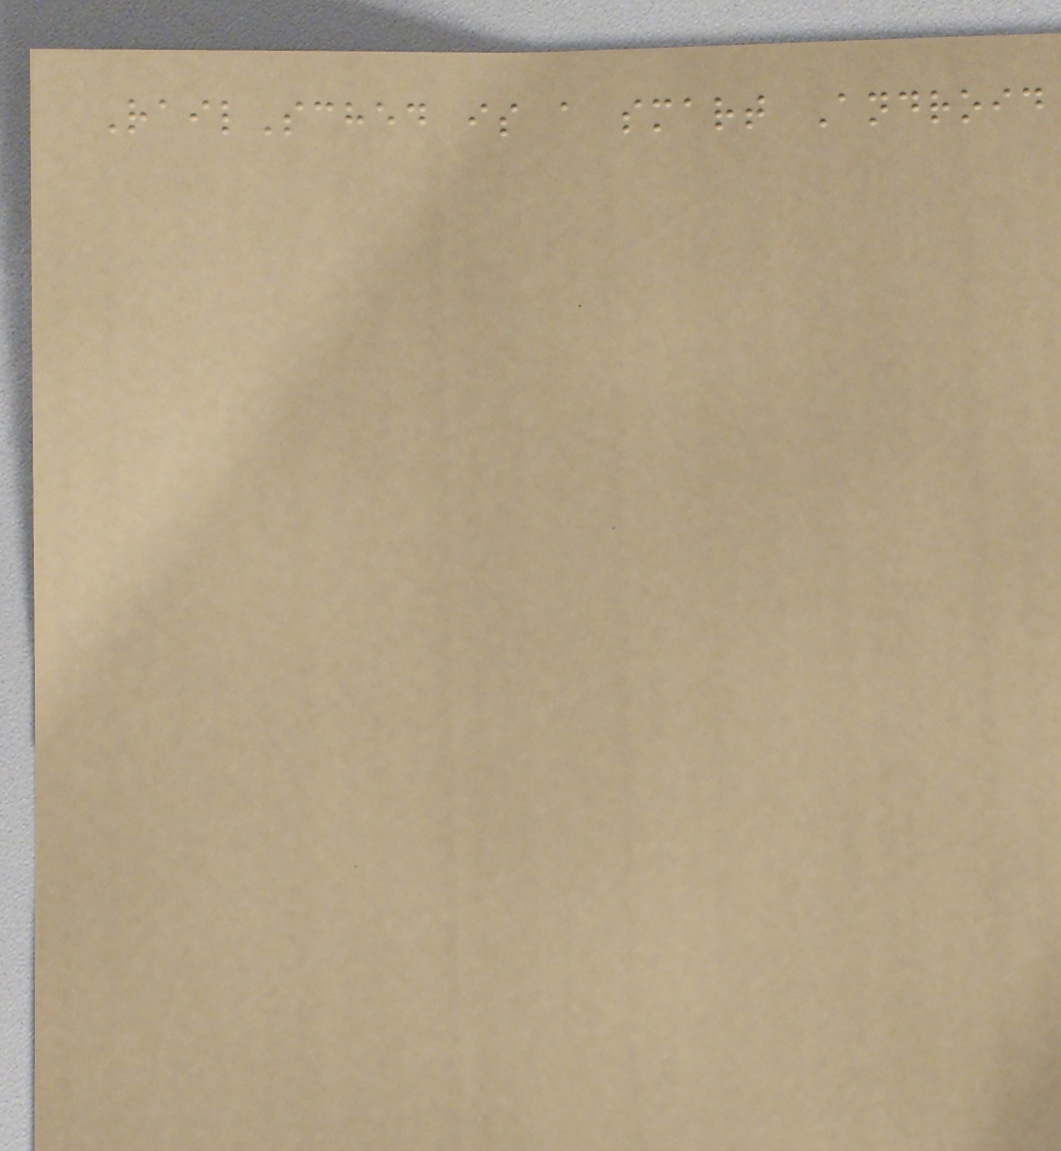RailSched is a smart Android
